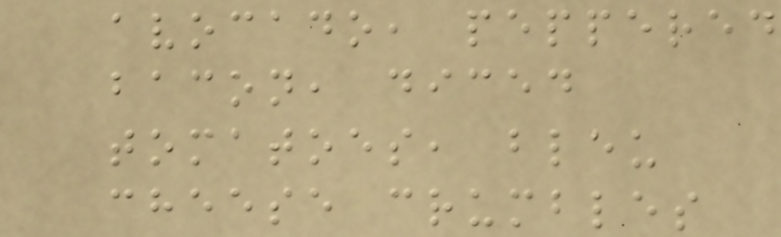avocado, peppered
bacon, diced
tomatoes, bleu
cheese crumbles
